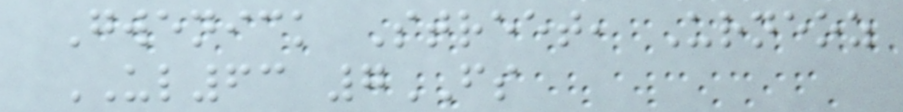Gwenick Street, Urneoz
UL63 7FS
